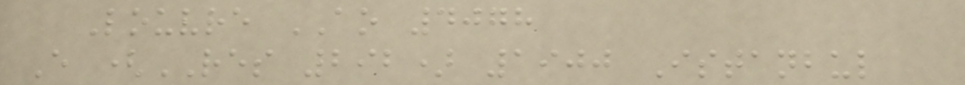Louvre AO 4078
E (RES 292) 1900 Istanbul
